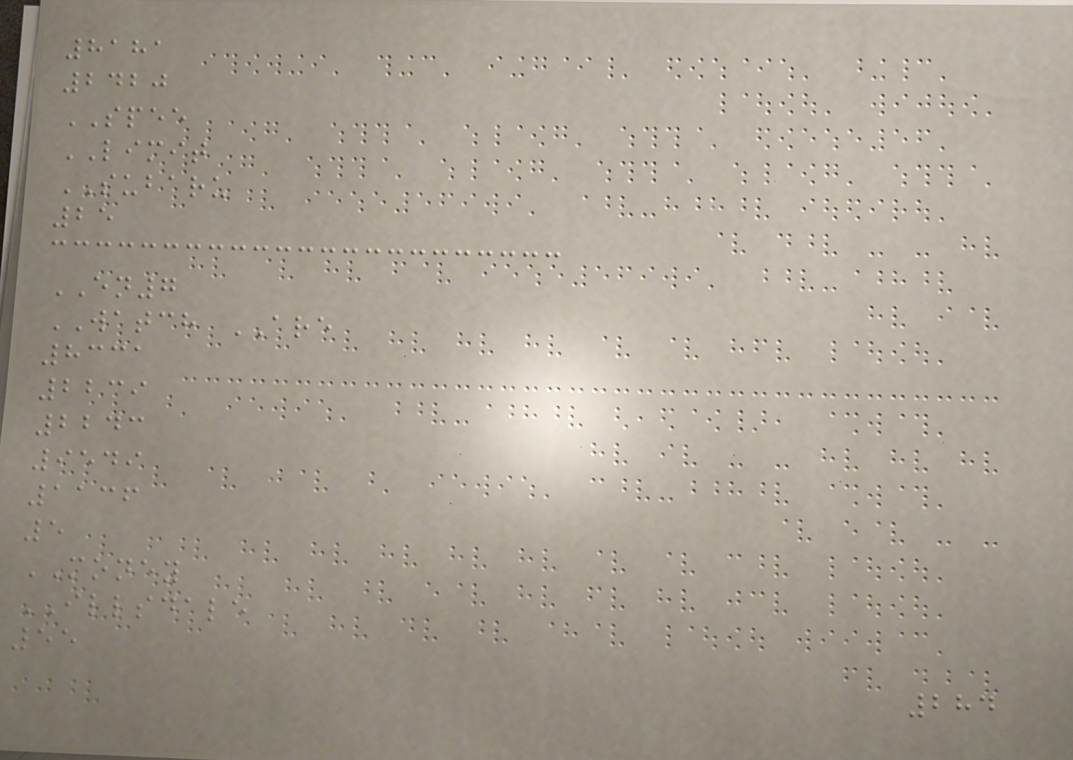8181
2420
SPEE
LIMIT
SUBARU
25
EN7
WATCH ARE
8331
2239
2243
9549
1136
5
MONEY
ILLSDALE
55
284
